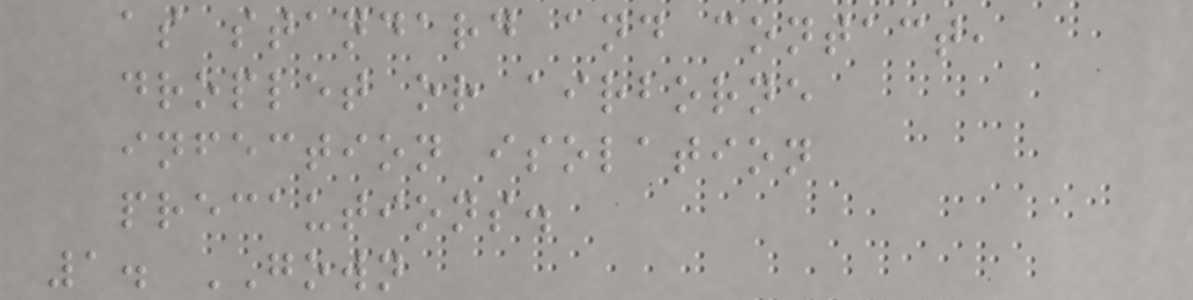as standard and contact,
droplet or airborne
infection isolation
precautions.
1. GOWN
